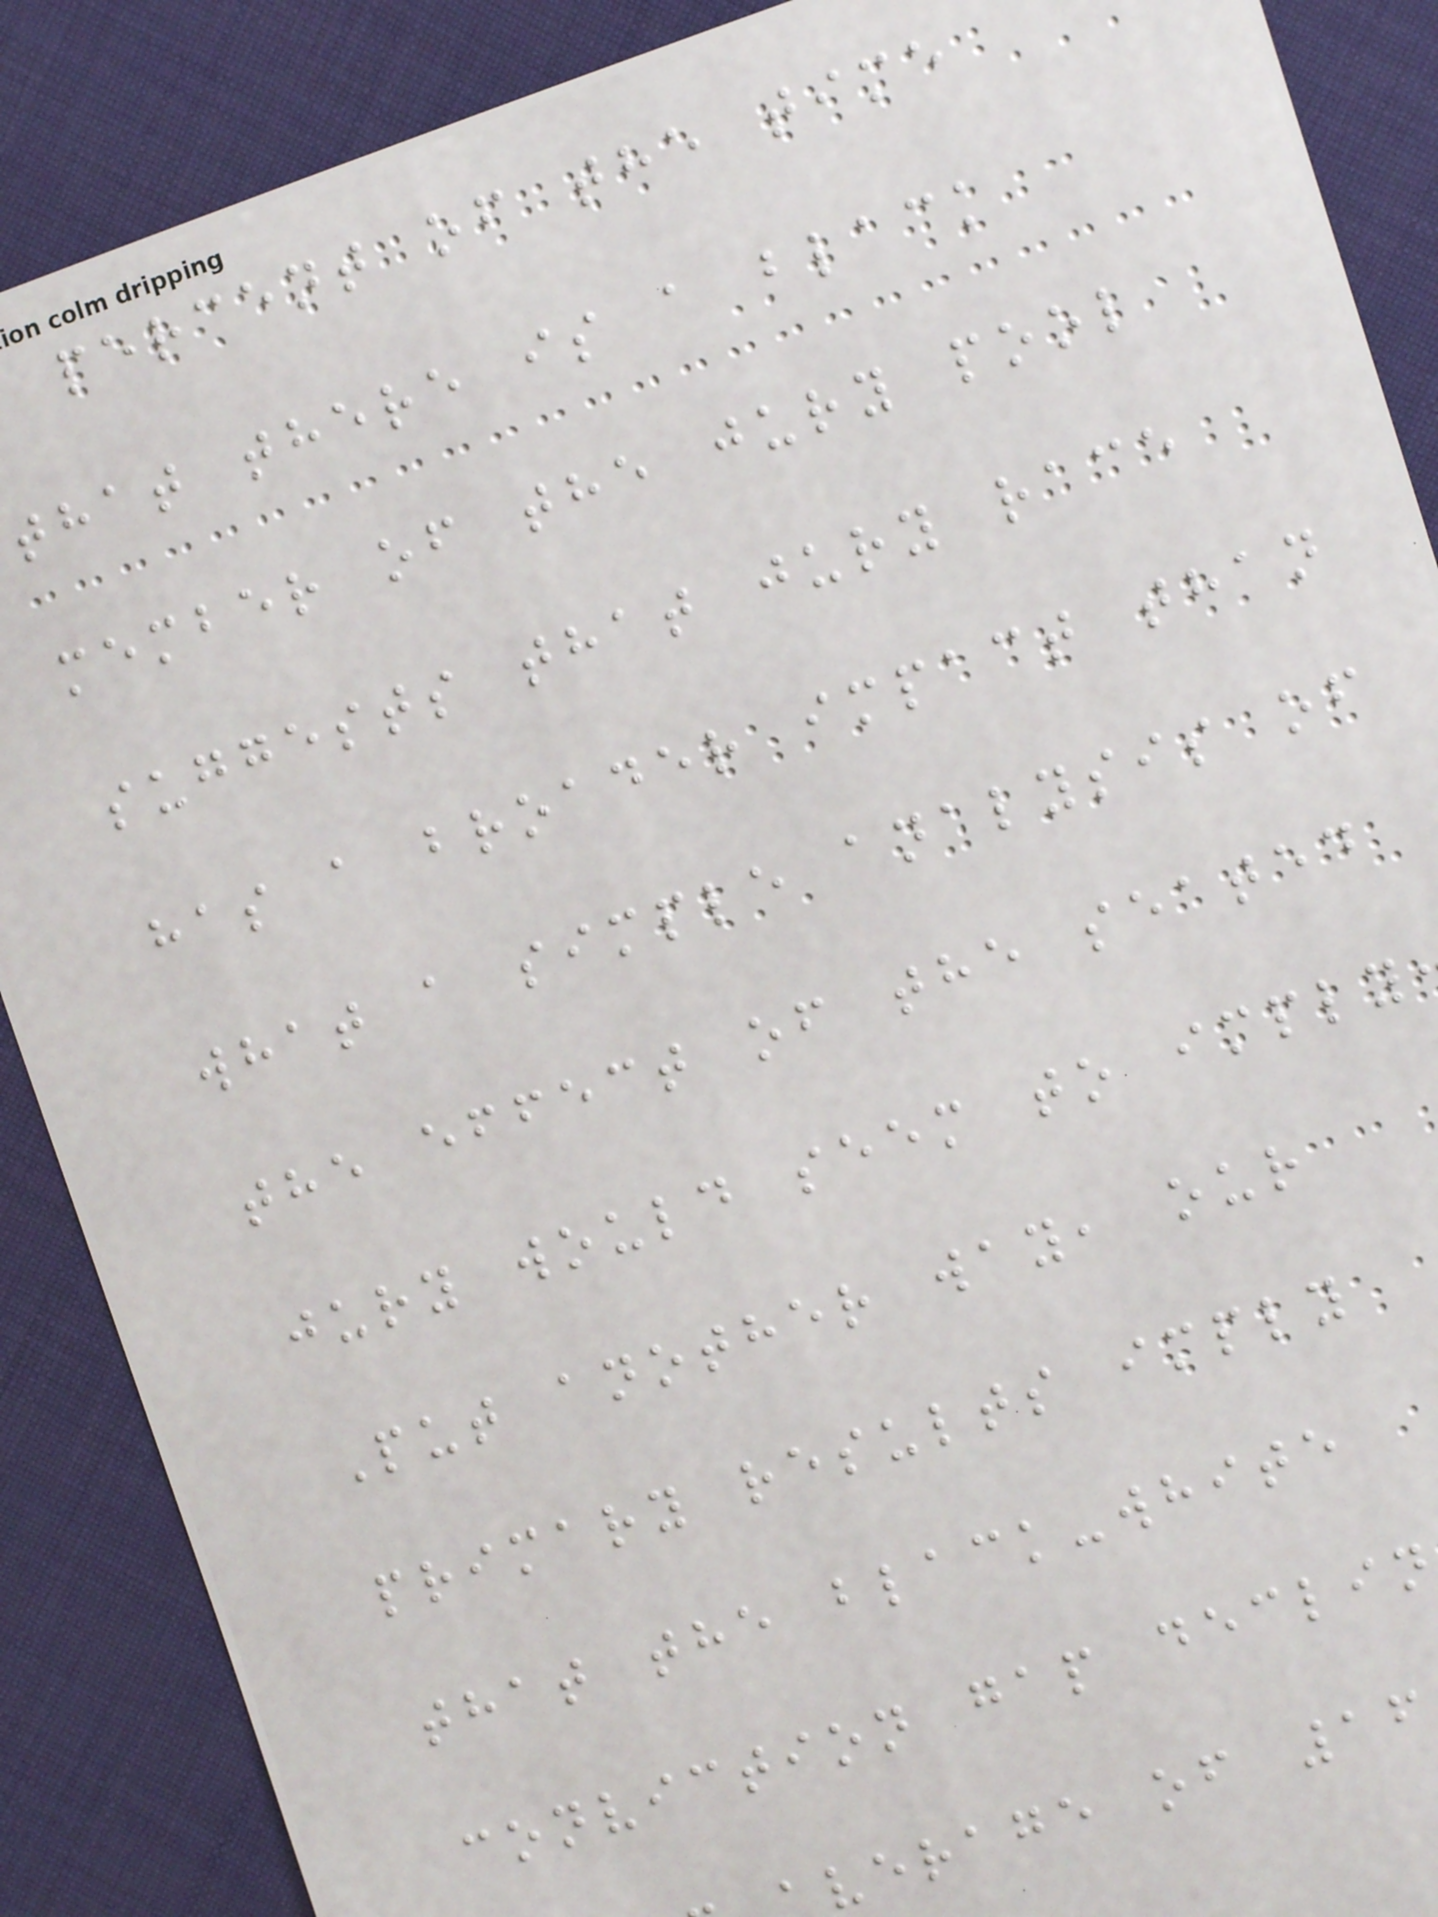percent of the time
that there is a black
member of the jury pool
suggests that jury race
has a broader impact than
what a simple analysis of
the effect of the seated
jury would seem to imply
Put another way, our
primary results imply
that the black-white
conviction gap declin
verage of 16
